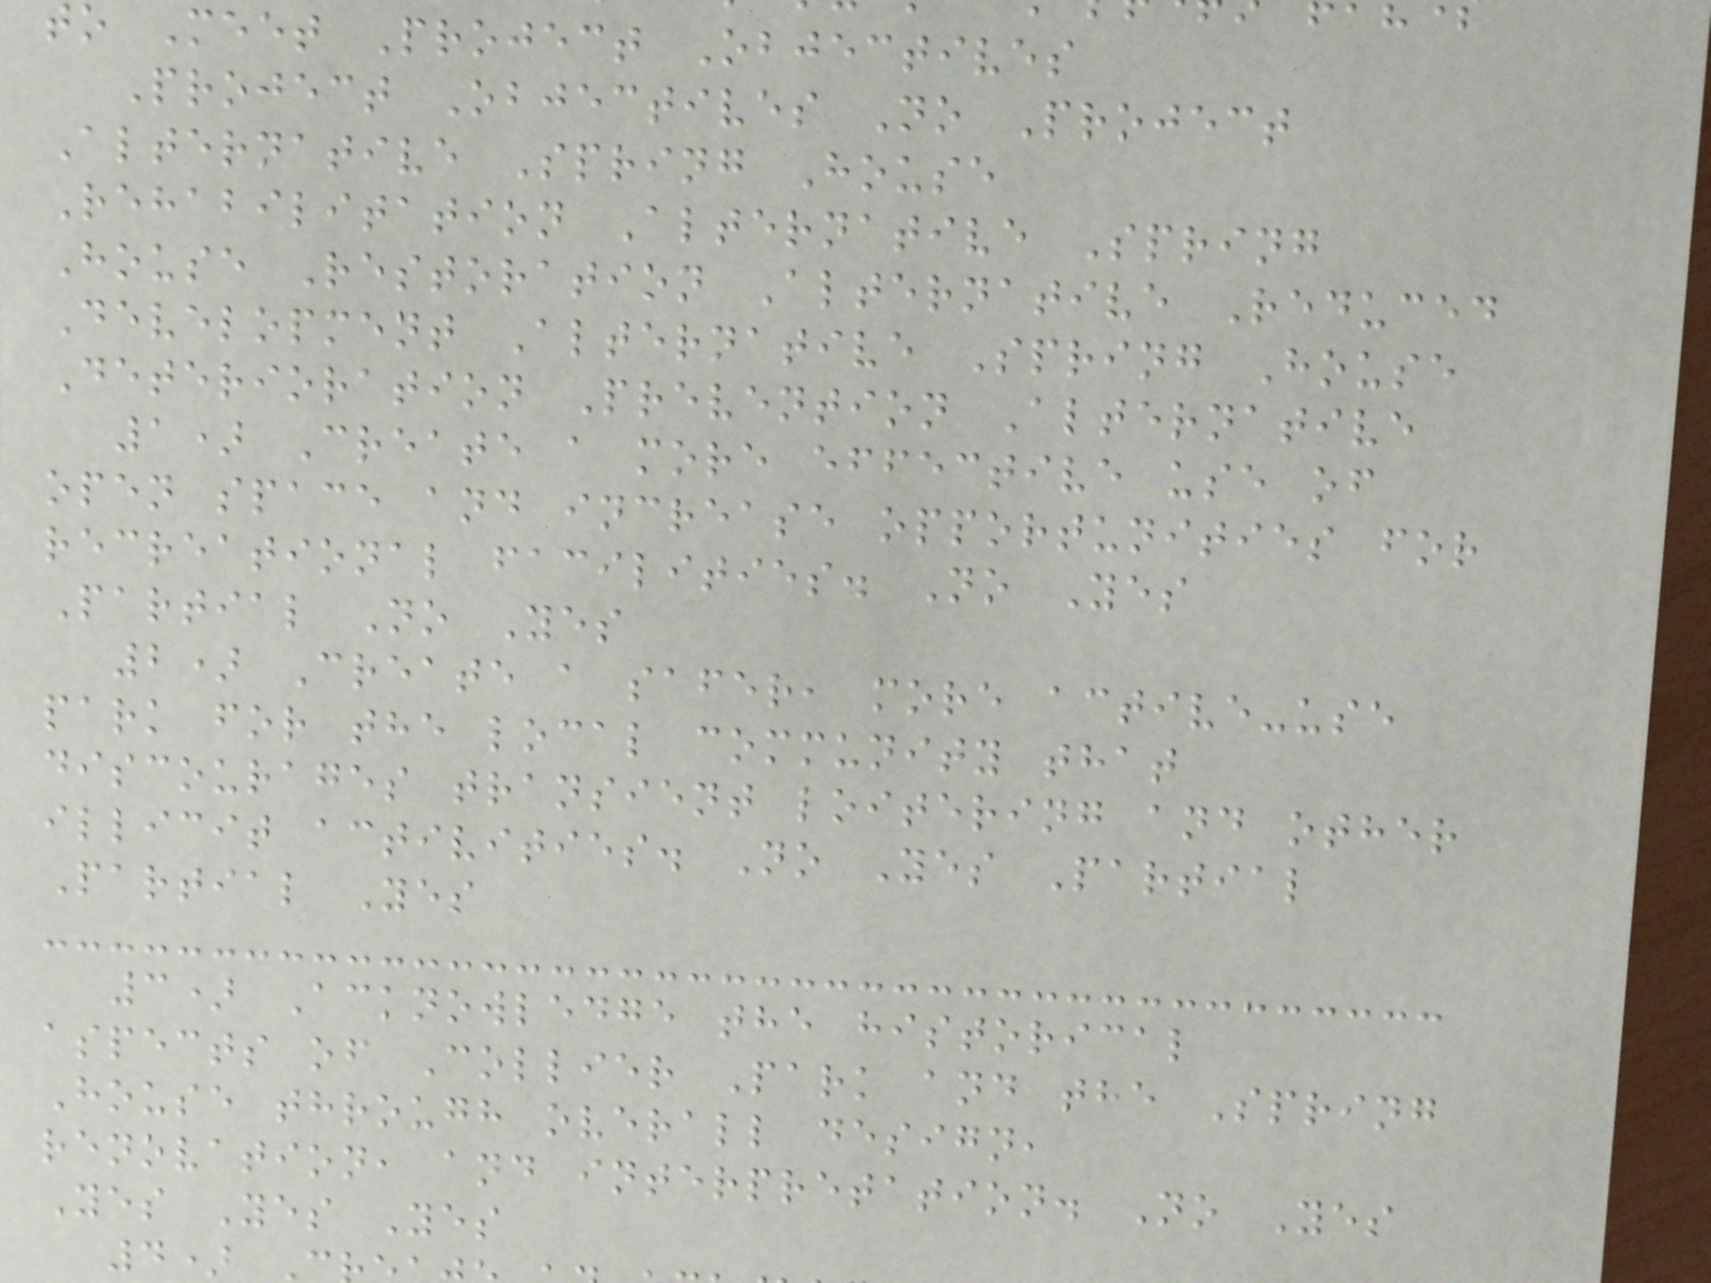to Meet Project Objectives
Project Objectives No Project
Alternative Spring House
Rehabilitation Alternative Spring
House Restoration Alternative Reduced
Development Alternative Spring House
Deterioration Prevention Alternative
1) Create a more effective use of
open space and increase opportunities for
recreational facilities. No Yes
Partial No Yes
2) Create a safer, more active-use
park for the local community that
discourages transient loitering and other
illicit activities. No Yes Partial
Partial Yes
3) Acknowledge the historical
aspects of Collier Park and the Spring
House through overall design,
renovation, and interpretation. No Yes
Yes Yes Yes
